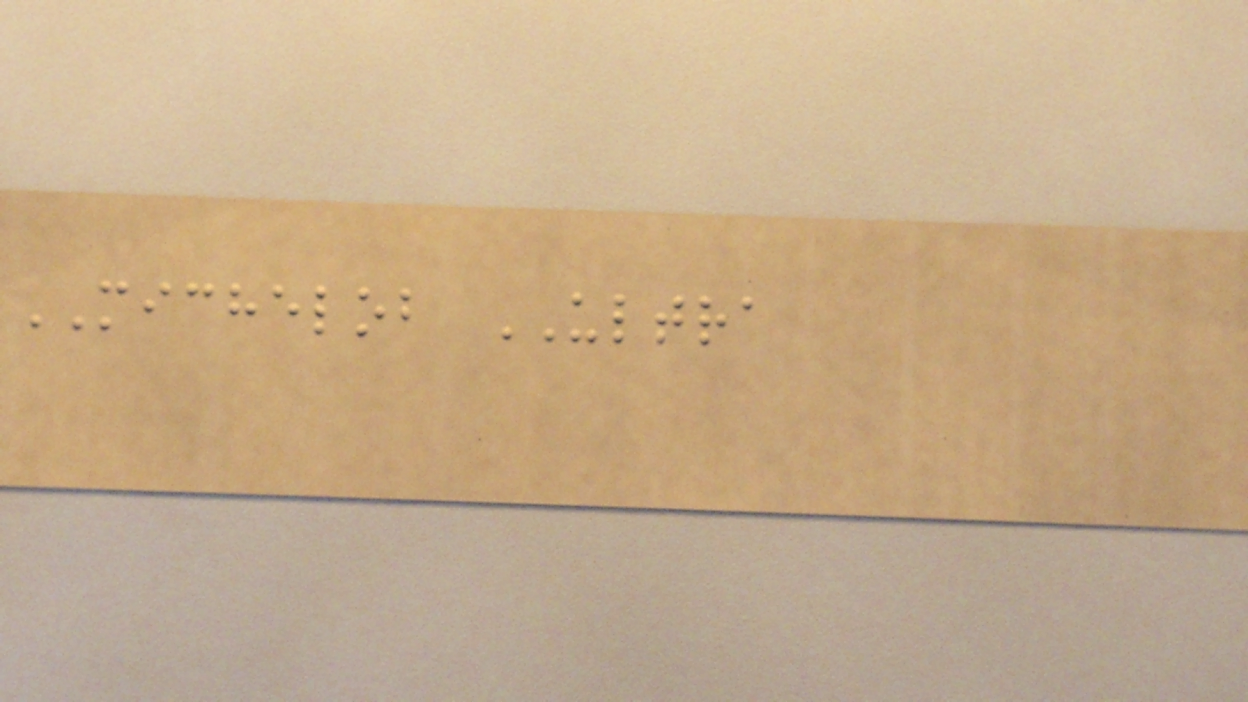MICHELOB ULTRA
